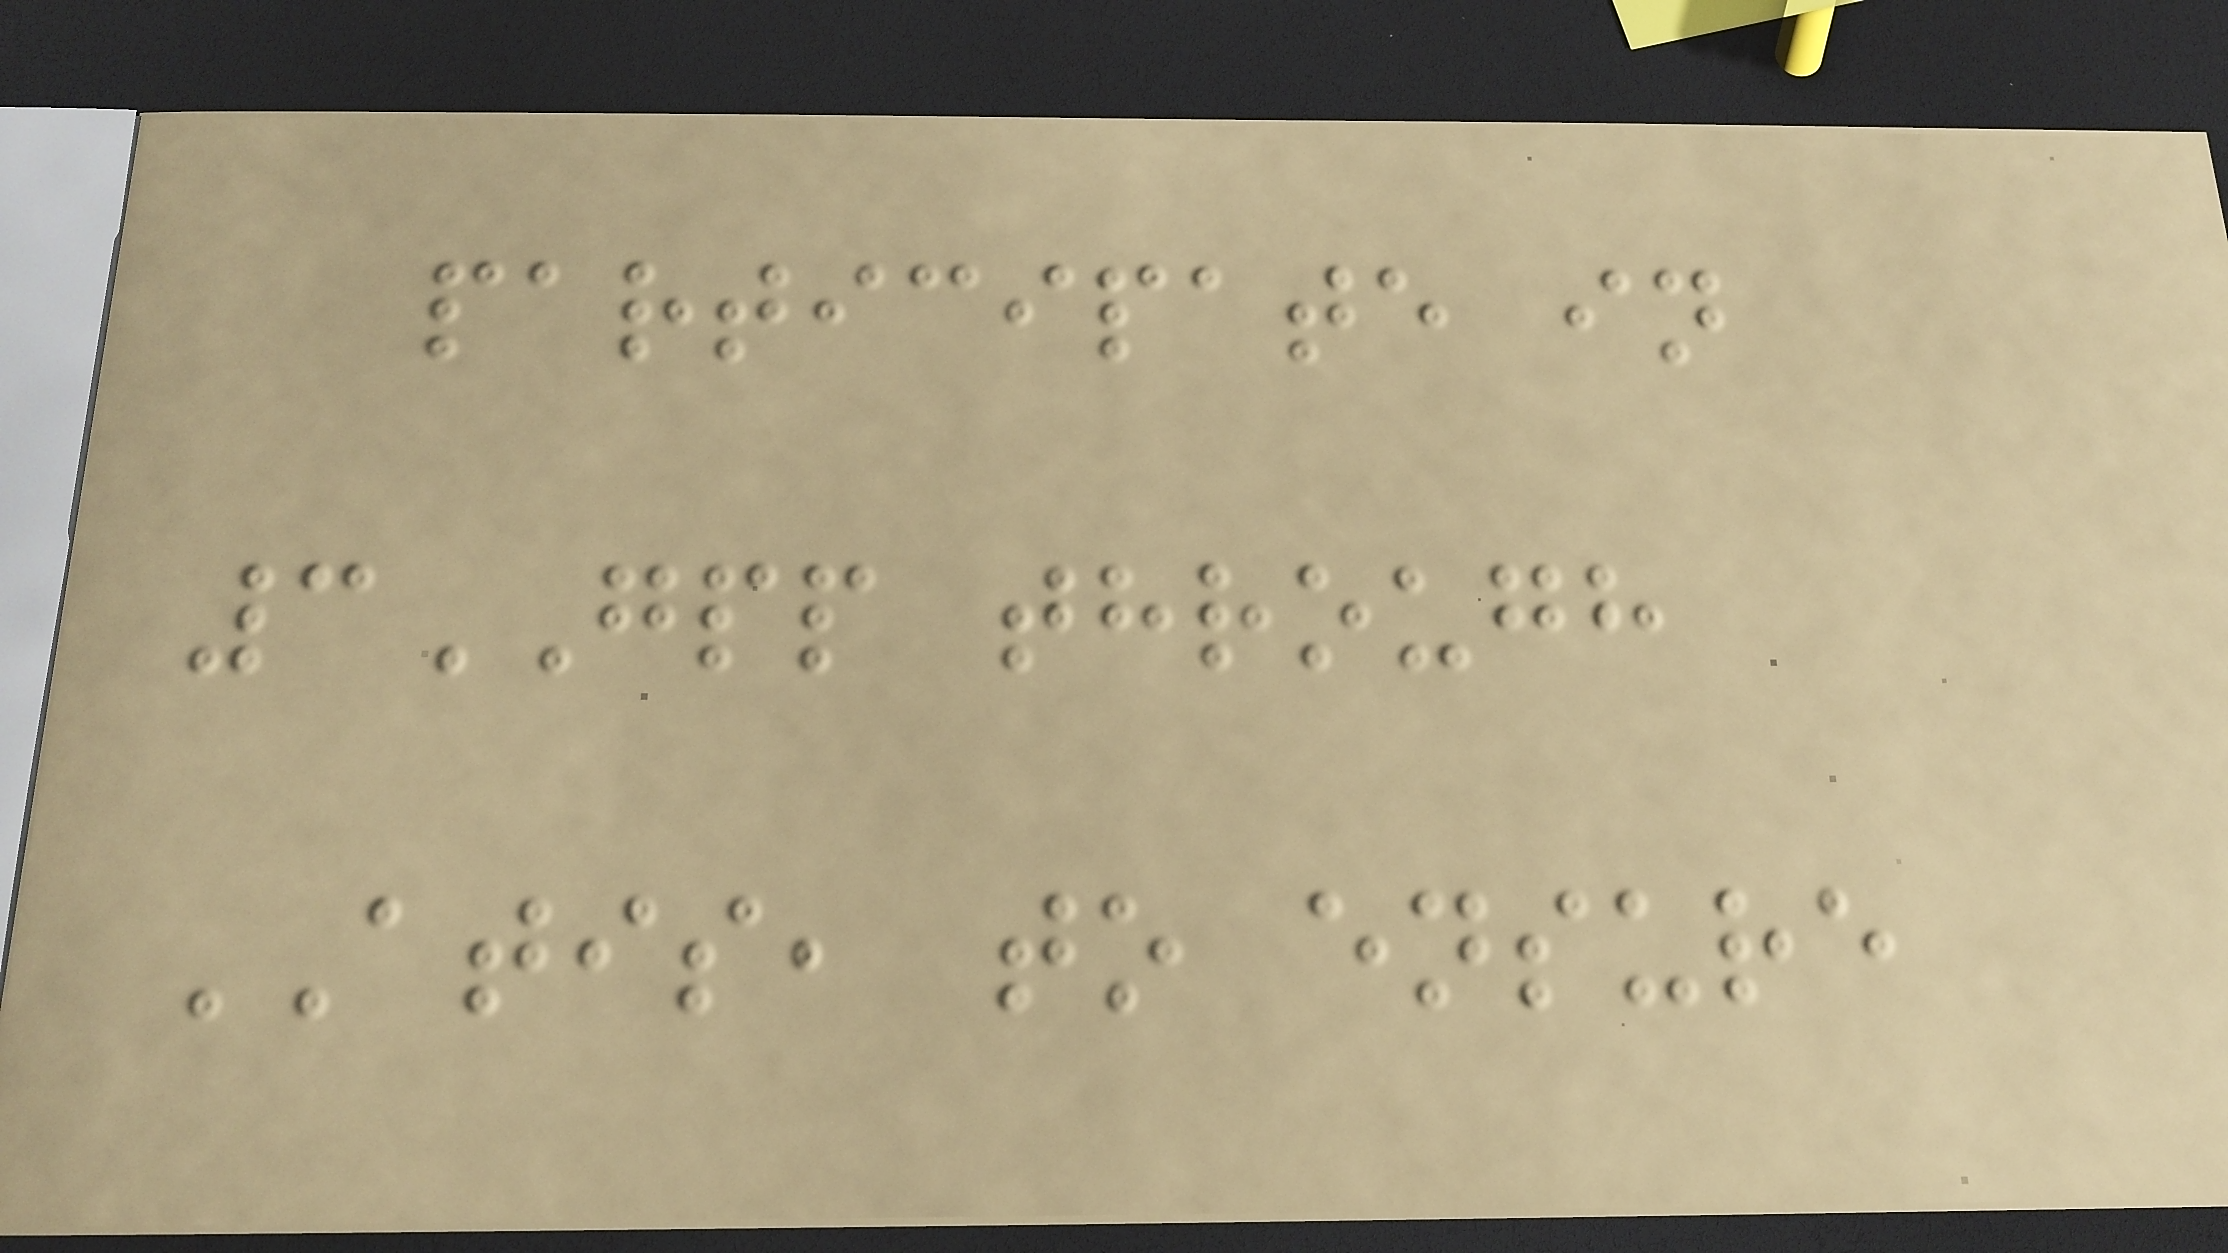participate in
3GPP through
ATIS, to ensure
